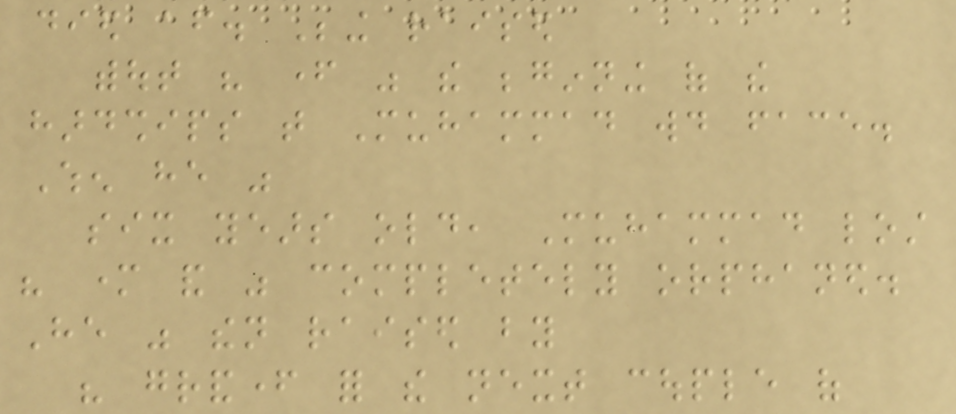died after. Being raised
without his father was the beginning of the
hardships that Muhammad would face.
When he was
six years old, Muhammad lost
his mother and was completely orphaned.
He was then raised by
his grandfather for the next couple of
